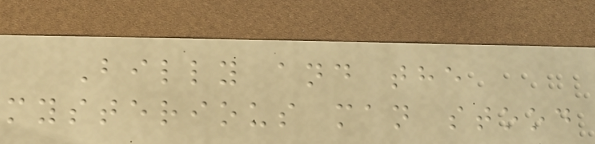Billy and the
mysterious man stood
